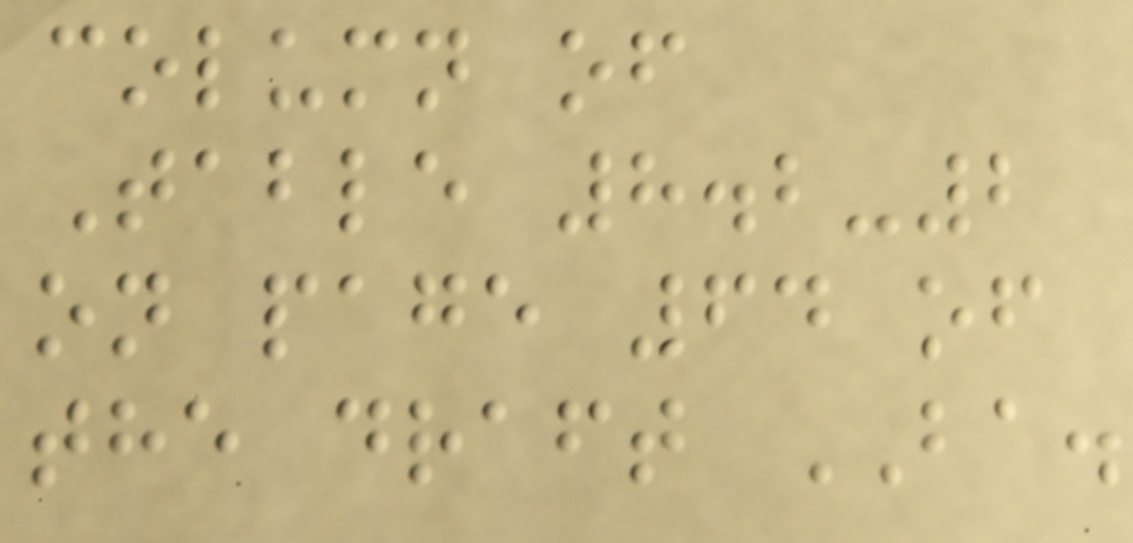column of
Table 8.2-2
on page 64 of
the draft BA.
